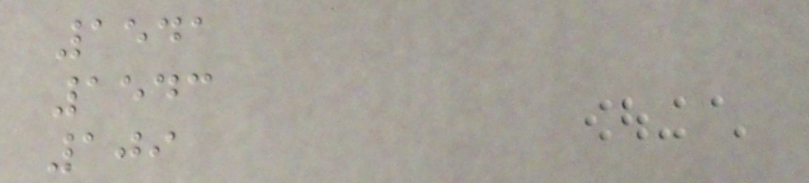1541
1543
109
